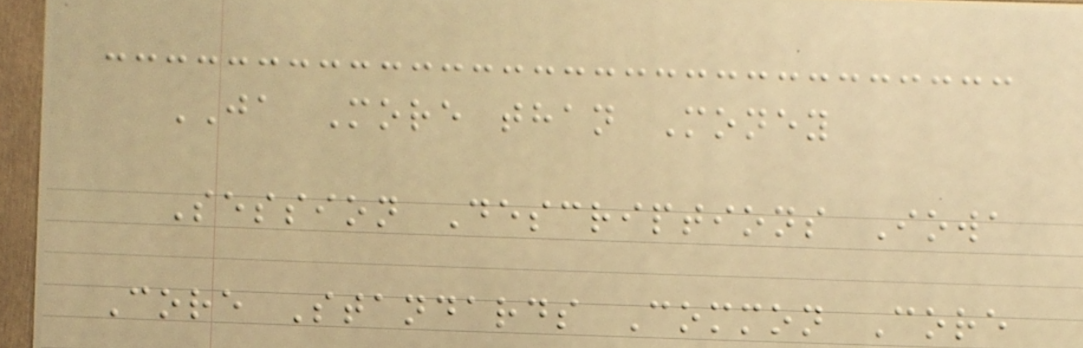JA More than Money
Session Descriptions Iowa
Core Standards Common Core
